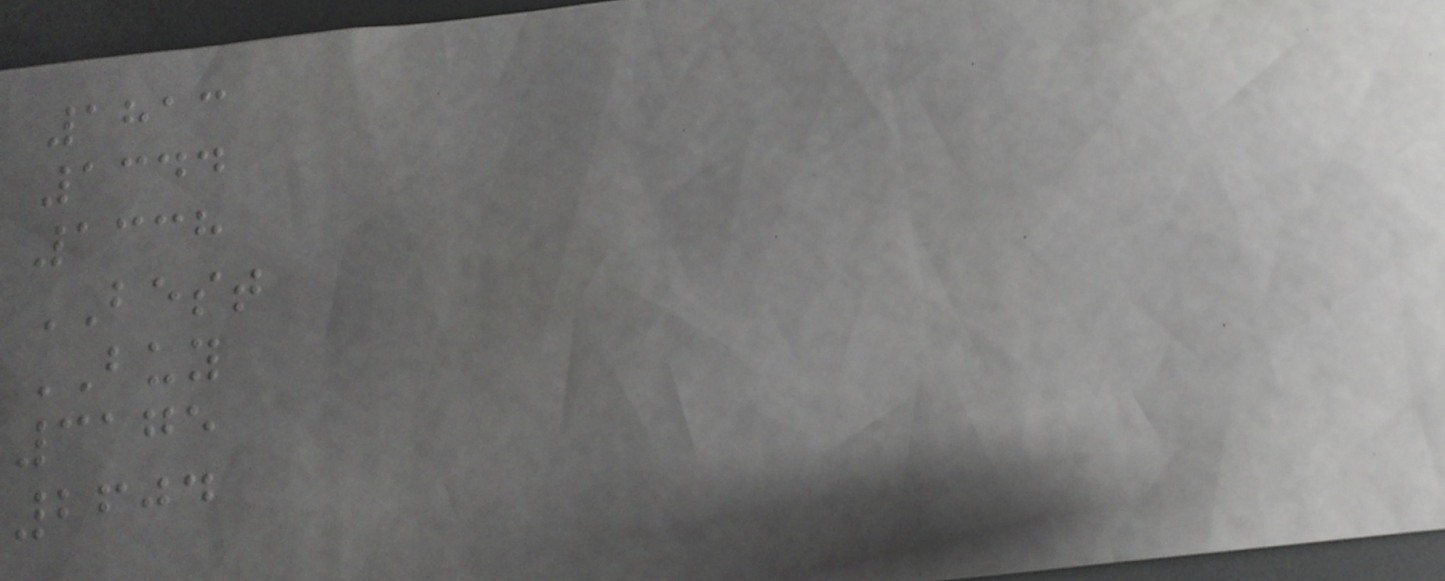1813
1344
1338
BEST
BUY
3175
2604
